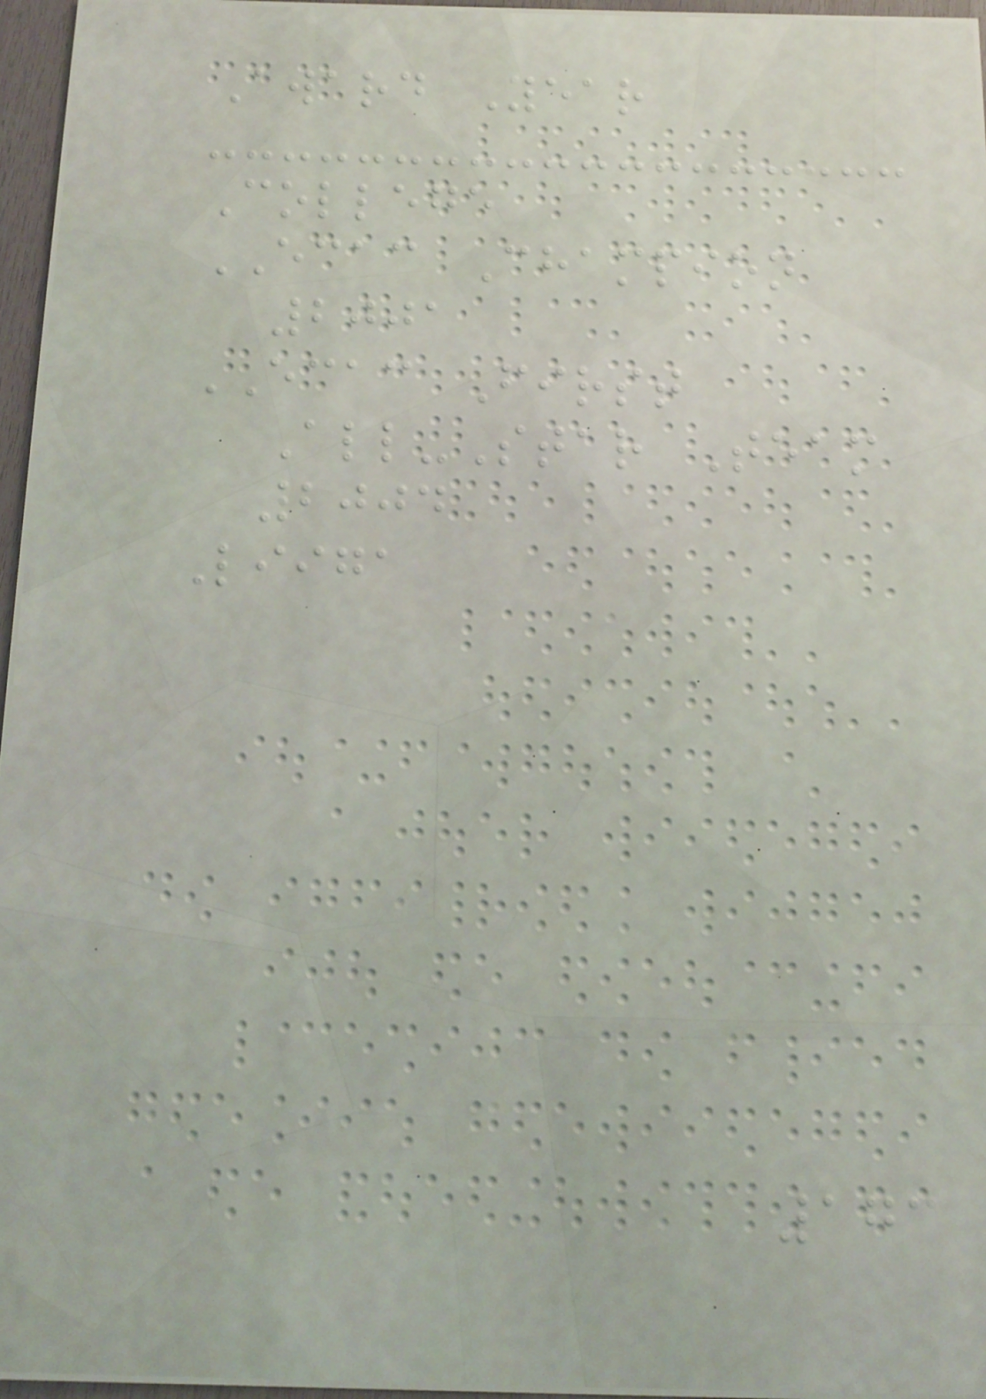Award Year
College
ECAC Champion
2001
ECAC First
All-Star Team
2004
Liiga
173
